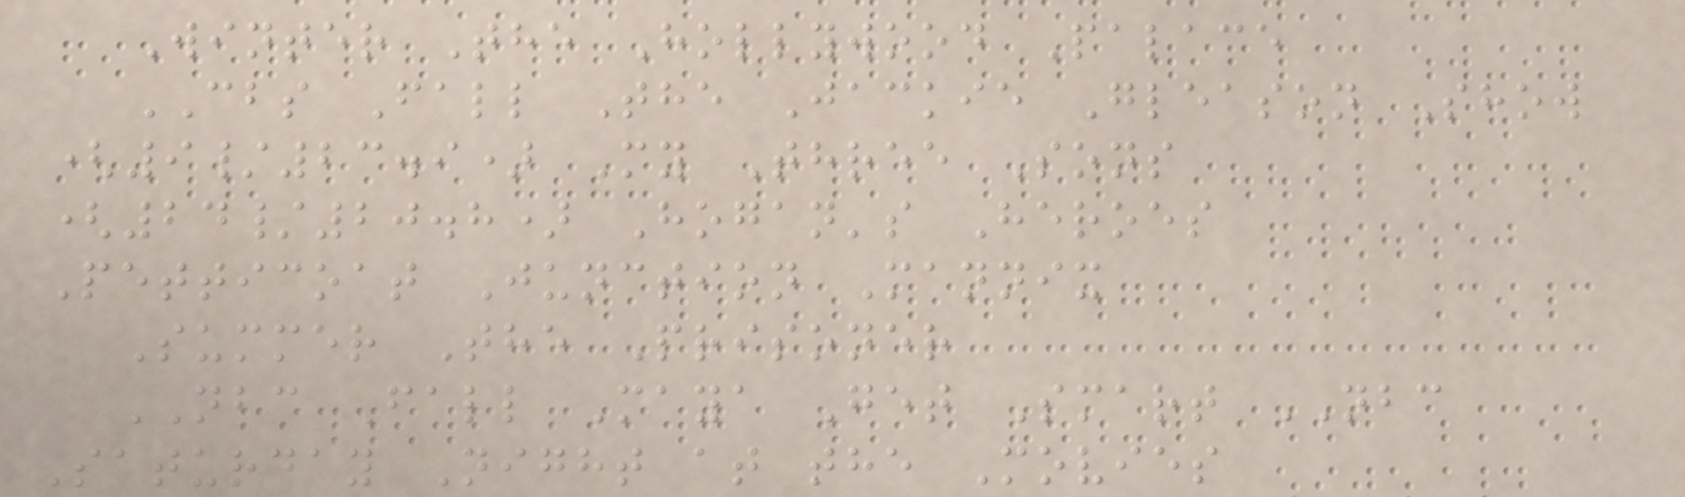Winter The Hollywood Palace
CBS Fall The Jackie Gleason Show
(9/23.9) My Three Sons
(24/20.8) Hogan's Heroes
Petticoat Junction Mannix
Summer The Prisoner
NBC Fall Maya Get Smart NBC
Saturday Night at the Movies
